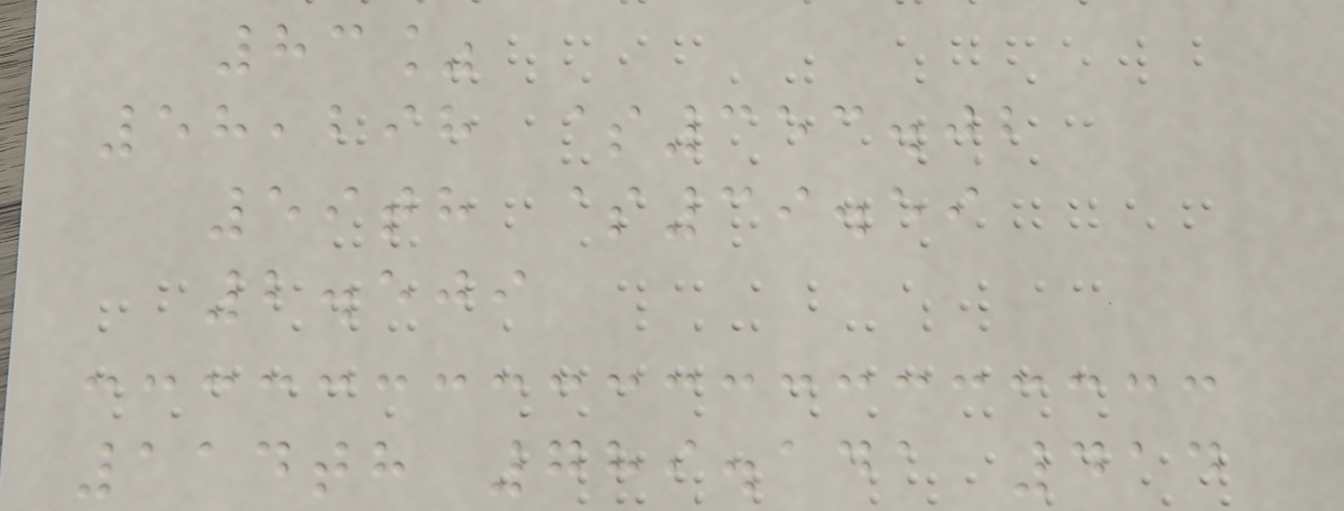83%
58,298 $353.02
59th $39.59
2.509
114th 789.141 414
